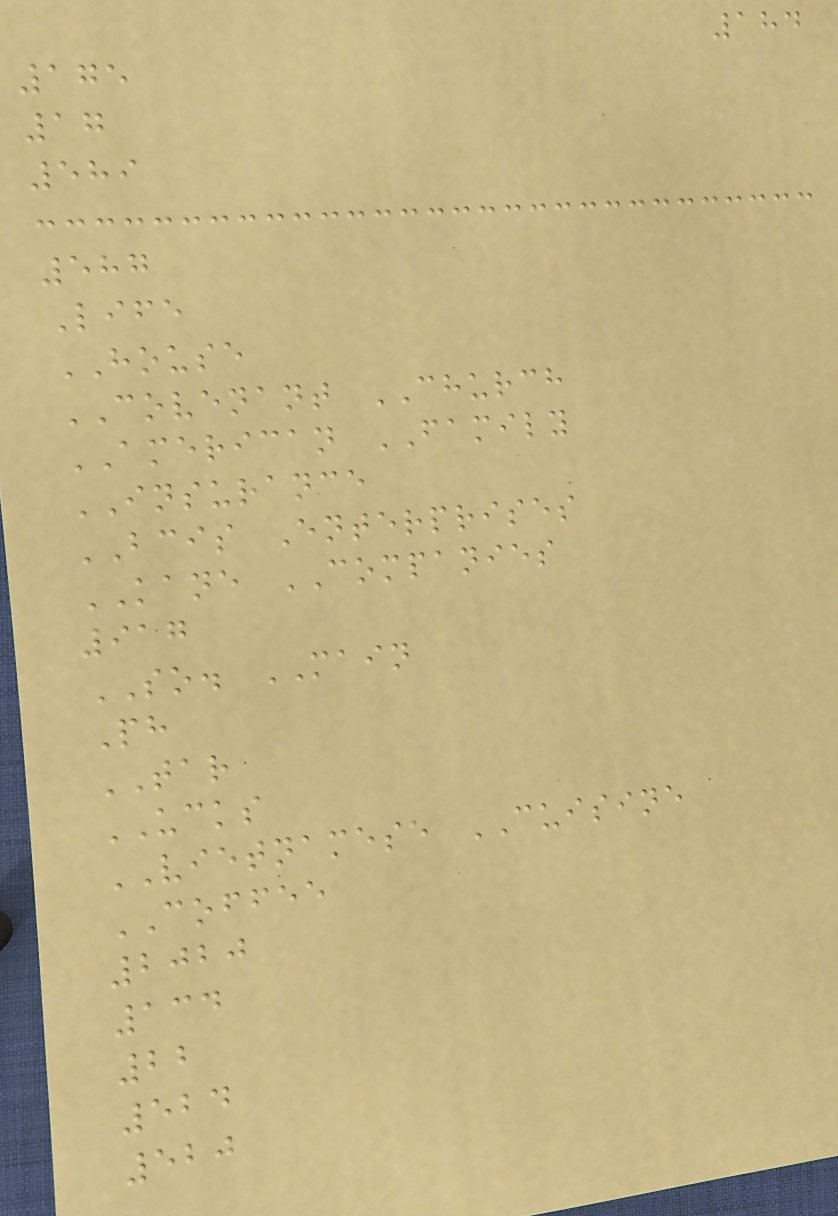184
175
17
589
587
Life
HOUSE
COVENANT CHURCH
AMERICAN FAMILY
INSURANCE
BCIS Enterprises
KANE COMPANIES
917
SO. MAIN
Ph
TAR
UCKS
VIETNAMESE CUISINE
COFFEE
2020
134
22
524
520
